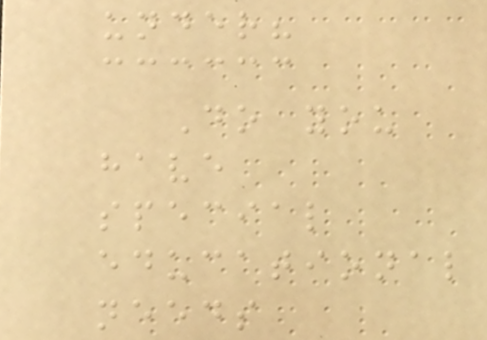under?
Do you
have
special
educational
needs
